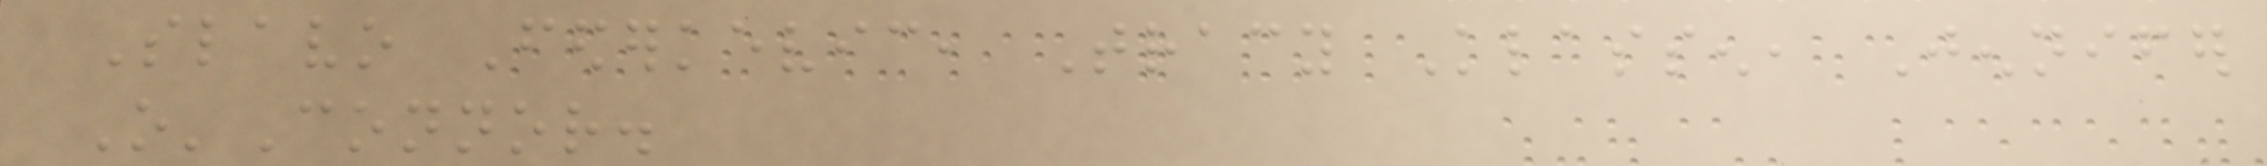Slavo Federkevic, Tracy Klassen, Jennifer
O'Connor.
